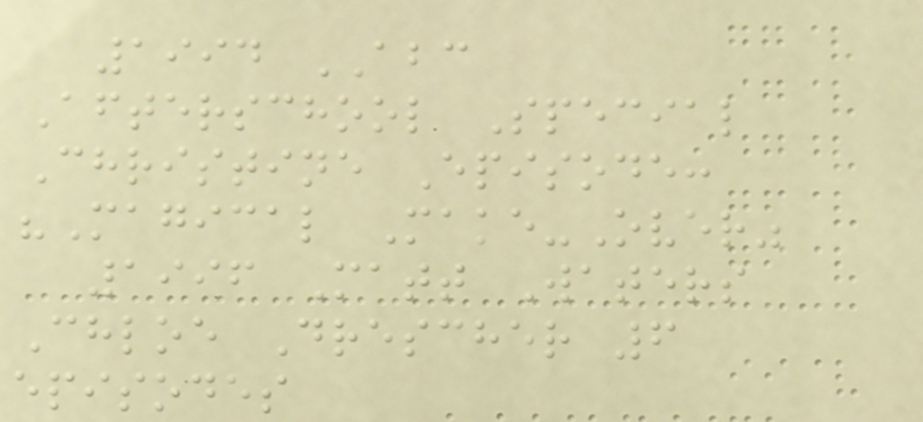1994 ABC
Afterschool Special
Christine Episode:
"Magical Make-Over"
1996 Matt Waters
Chloe Drescher 6
episodes
